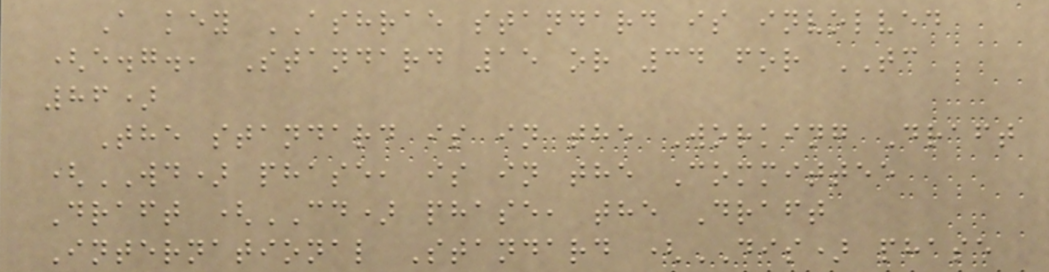A key ASHRAE standard is involved
(e.g., Standard 15 or 34 for TC
86)
The standard is in the Working Draft
(WD) phase, is in the Committee
Draft (CD) phase, the Draft
International Standard (DIS) phase
